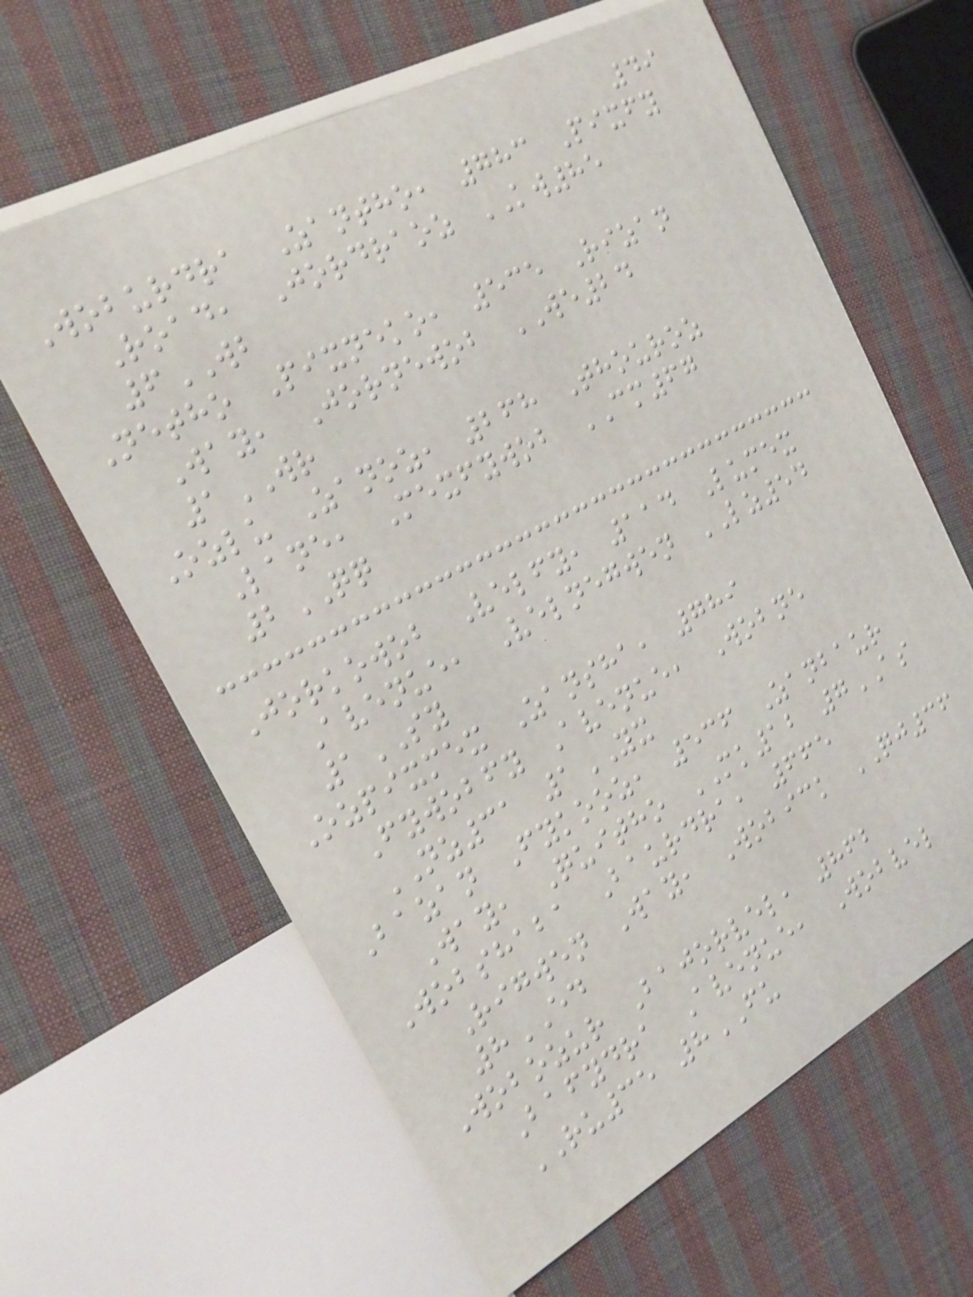49
Woburdra Zantho, 783 Pixfy
Road, Jordraoz KW85
6WB
Netho Pixneko, 535 Rizan
Way, Jornewob WE24
1WR
Ozlu Zanoz, 268 Thouroz
Lane, Mexfywob CM67
2QQ
Jorkowob Velfy, 114 Lumex
Avenue, Velnegwen LZ54
1SY
Ozpixmex Zansha, 789
Fywobfy Avenue, Wobne
NZ31 1YX
Bazan Fykooz, 536 Zanbaur
Way, Quitho MK12 7AS
Wobshaba Baurdra, 665
Rigwen Way, Wobick QJ36
8ED
Wobozur Bajorvel, 862
Bafydra Avenue, Wobvel
RU35 8FU
